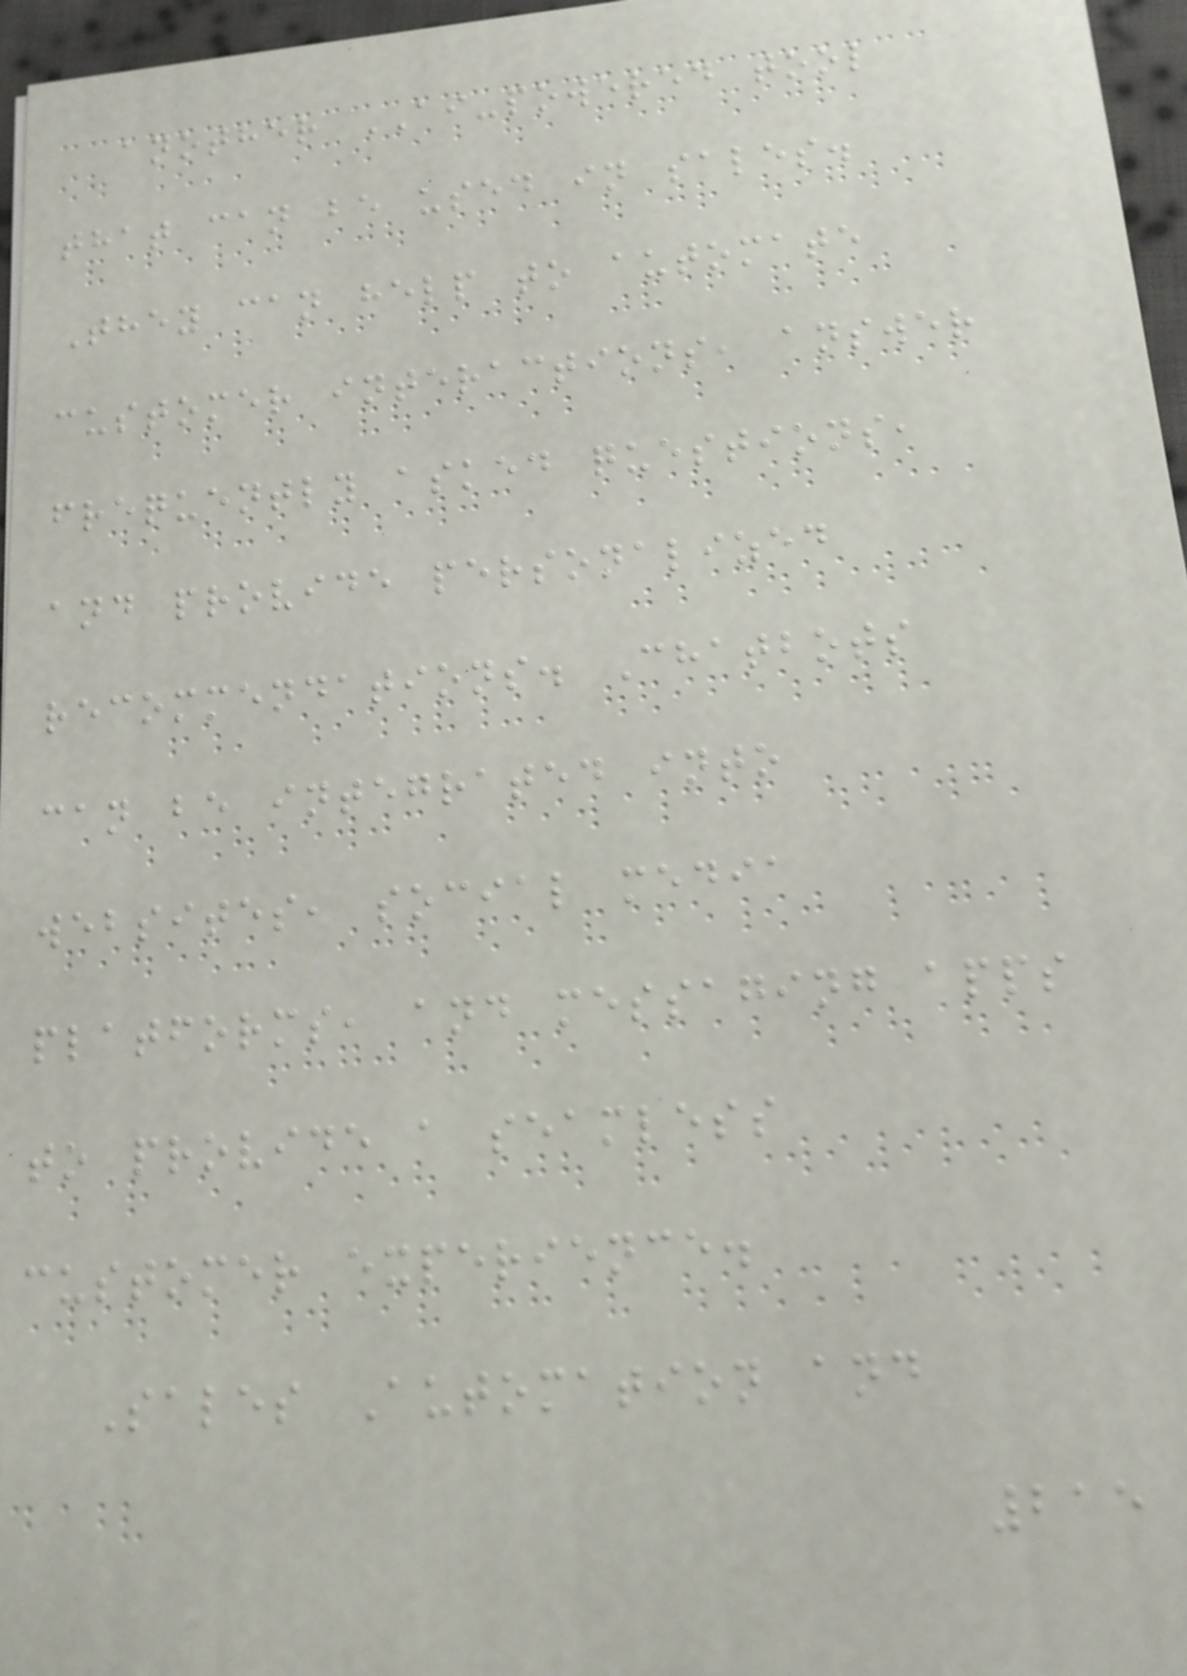another AI-powered tool
that can be used in sales.
They can help to automate
customer interactions, answer
frequently asked questions,
and provide personalized
recommendations. Chatbots
can be integrated into
websites, social media
platforms, and messaging apps
to provide a seamless
customer experience.
Sales Automation and
215
